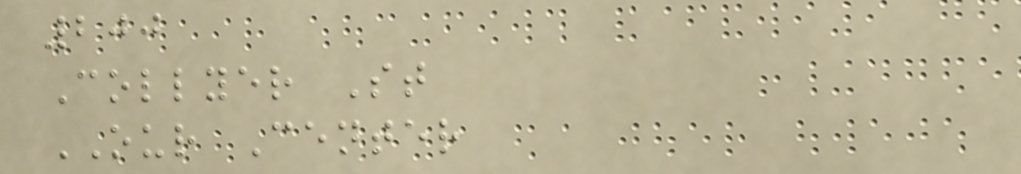200
Collyer St
OUR Center
